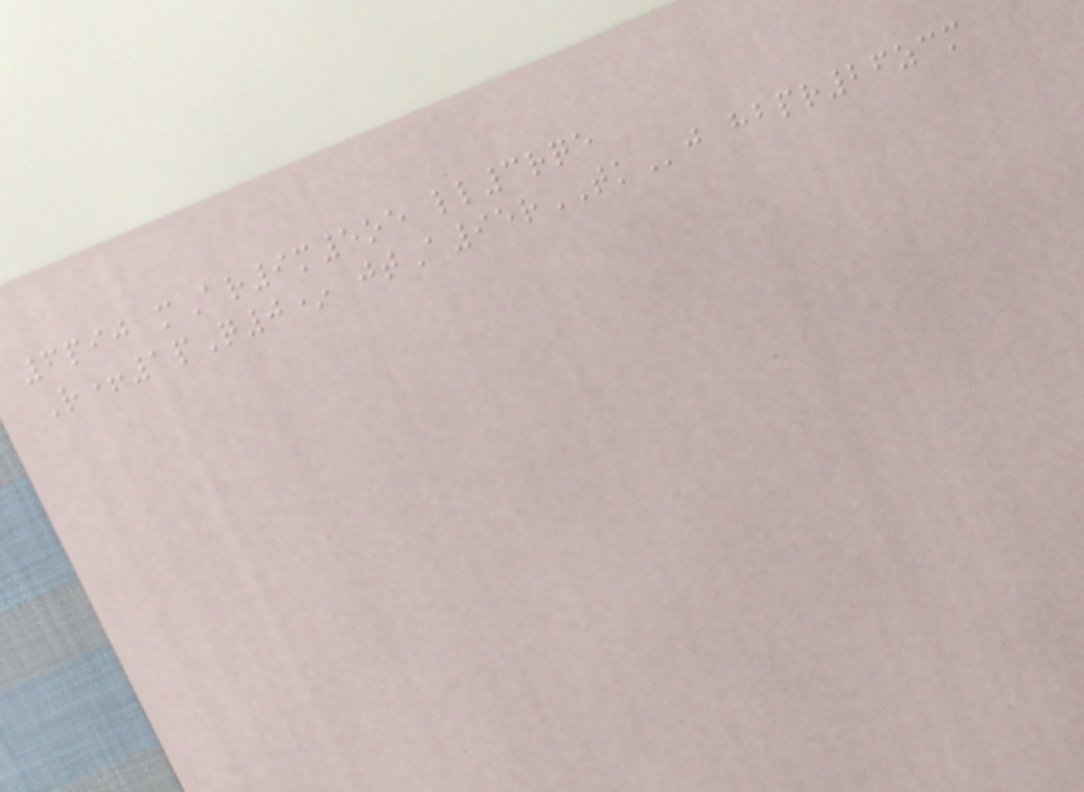6pij mAr9m5oe ll3rqe
R+1pQ0* jtA95rTKj hbpr26zcm
